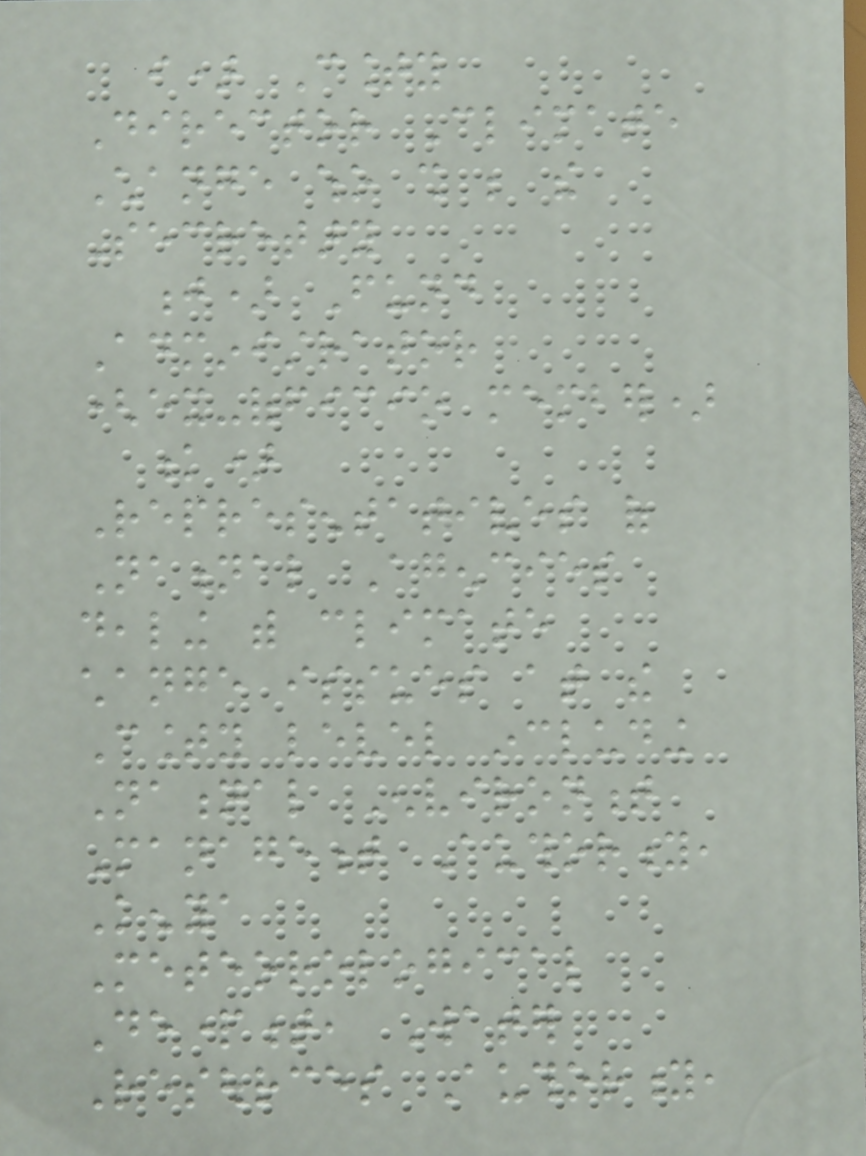i) County
Director Climate
Change who shall be the
Secretary
j) Fund
Administrator
(ex-officio member)
k)
Representatives of
National Agencies
dealing with climate
change issues at the
County level including
National Environment
Management Authority,
Kenya
Meteorological
Department, Water
Resources Authority,
